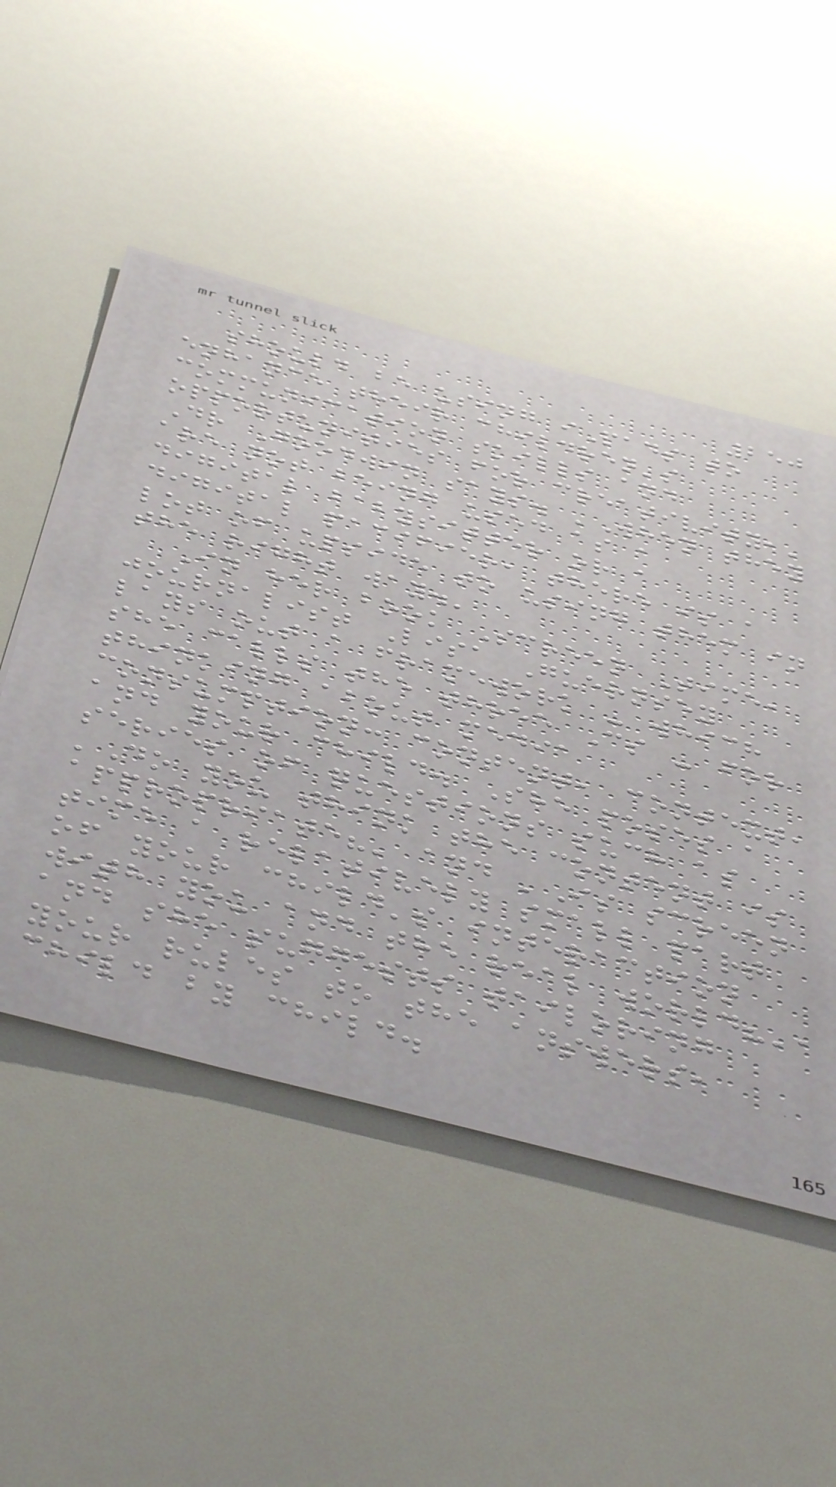250
should be using iPads to
enhance their children's
communication skills and
opportunities for creativity,'
Dr Goodwin says. 'When they
are not being used as a
digital babysitter or a
digital pacifier, there is a
lot of upside to using them in
the right way.'
In her book Screen Time,
journalist Lisa Guernsey
lays out a framework - which
she calls the three Cs - for
thinking about media
consumption: content, context,
and your child. She poses a
series of questions such as
'Do you think the content is
appropriate?' and 'Is screen
time a relatively small part
of your child's interaction
with you and the real world?',
and she suggests tailoring
your rules to the answers,
child by child.
